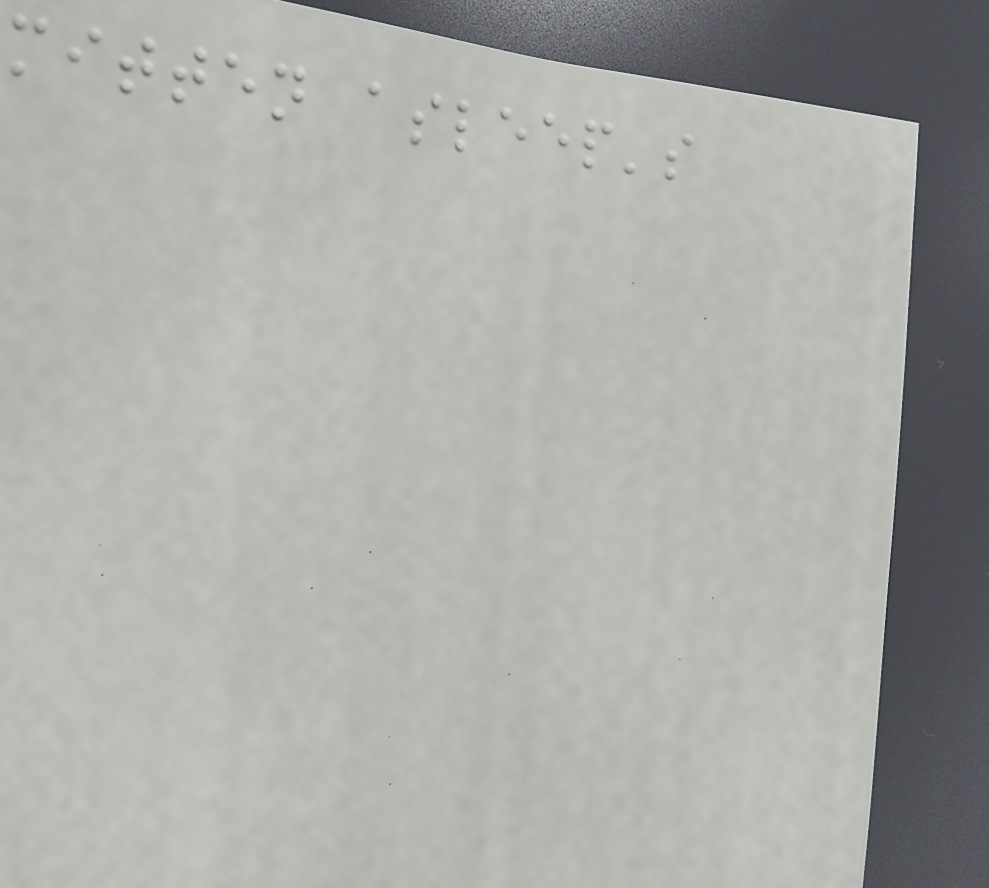mitten asleep's
